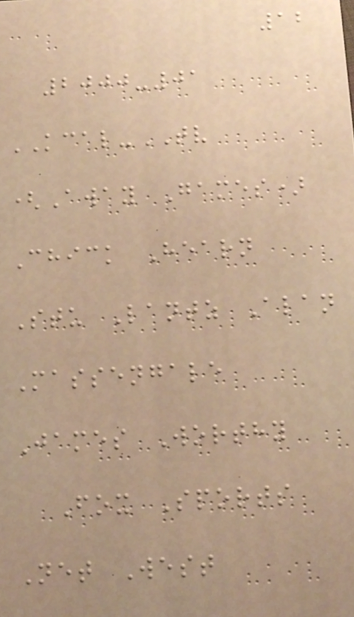12
2000-01
KCAL-TV
(Away Games)
Chick Hearn
Stu Lantz Alan
Massengale
James Worthy
Fox Sports
Net West
